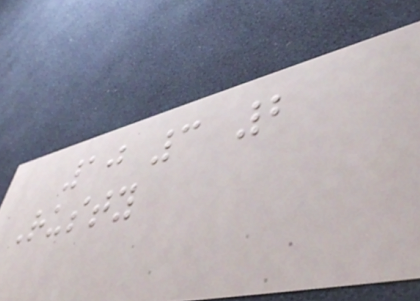10 3 2
Rusty
